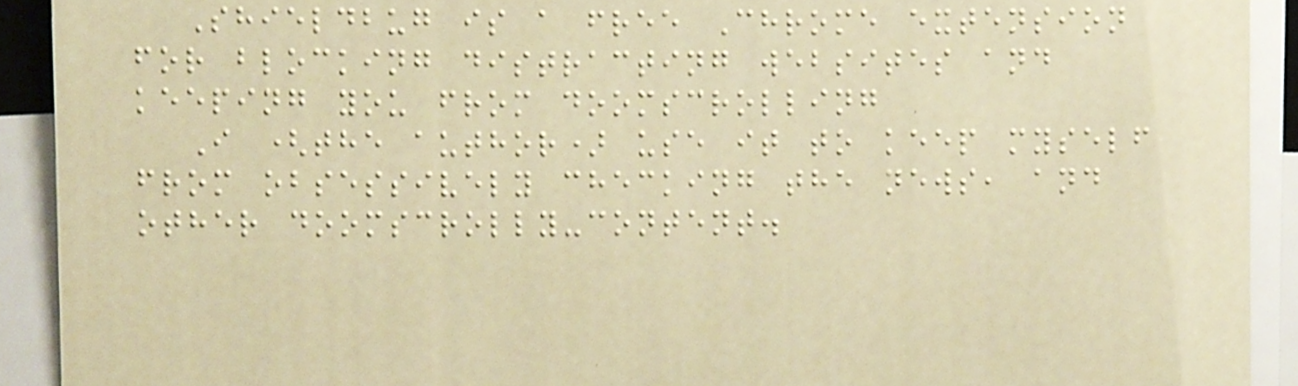Shieldbug is a free Chrome extension
for blocking distracting websites and
keeping you from doomscrolling
I (the author) use it to keep myself
from obsessively checking the news, and
other doomscrolly-content.
